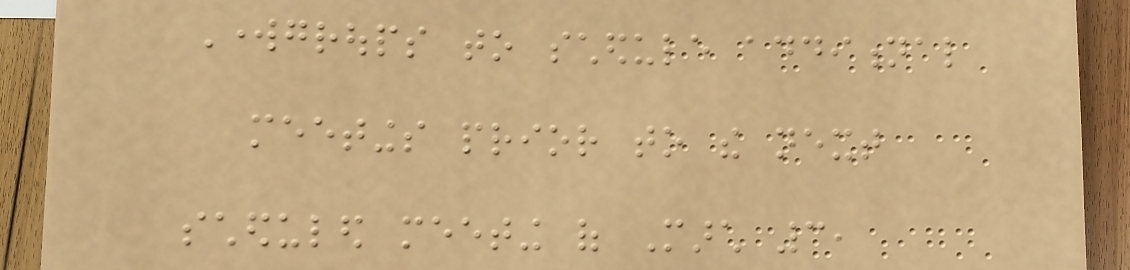Workgroups to schedule additional
meetings prior to the next
scheduled meeting of March 3,
